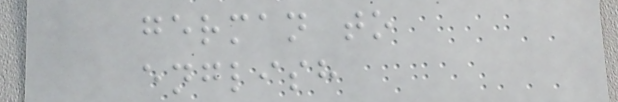german to
english
